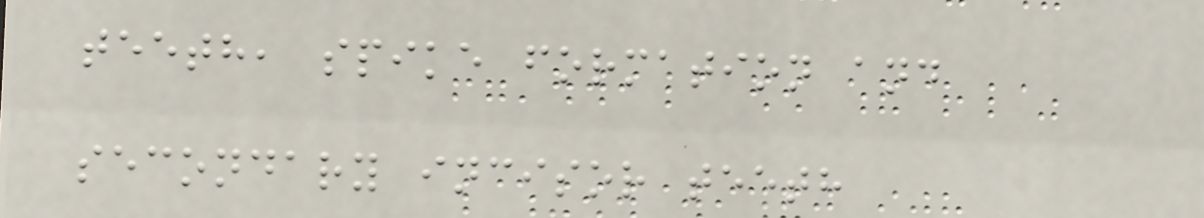teeth, spike formation and
secondary incisor teeth
